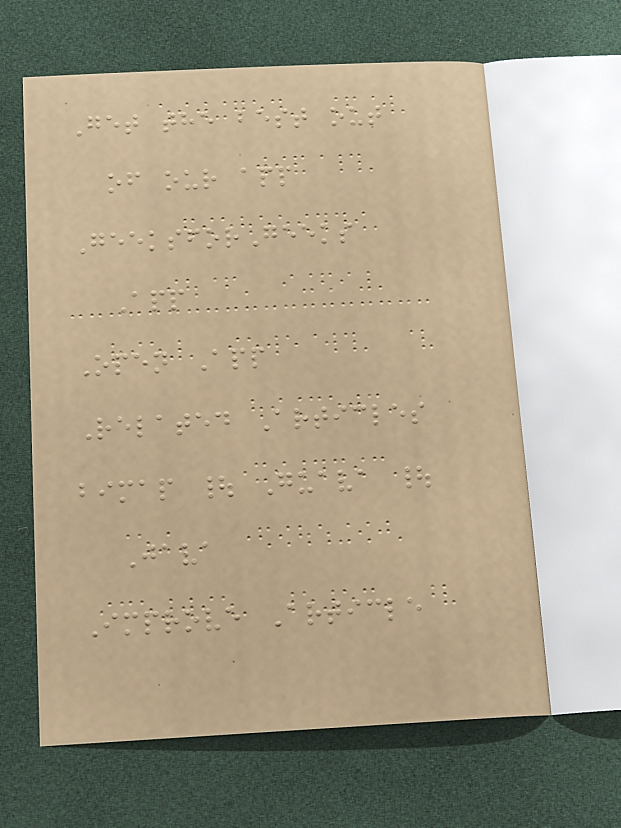Get the best out
of our app
GeeksforGeeks
App
Open App
Related Articles
bimap | Guava |
Java
Improve Article
